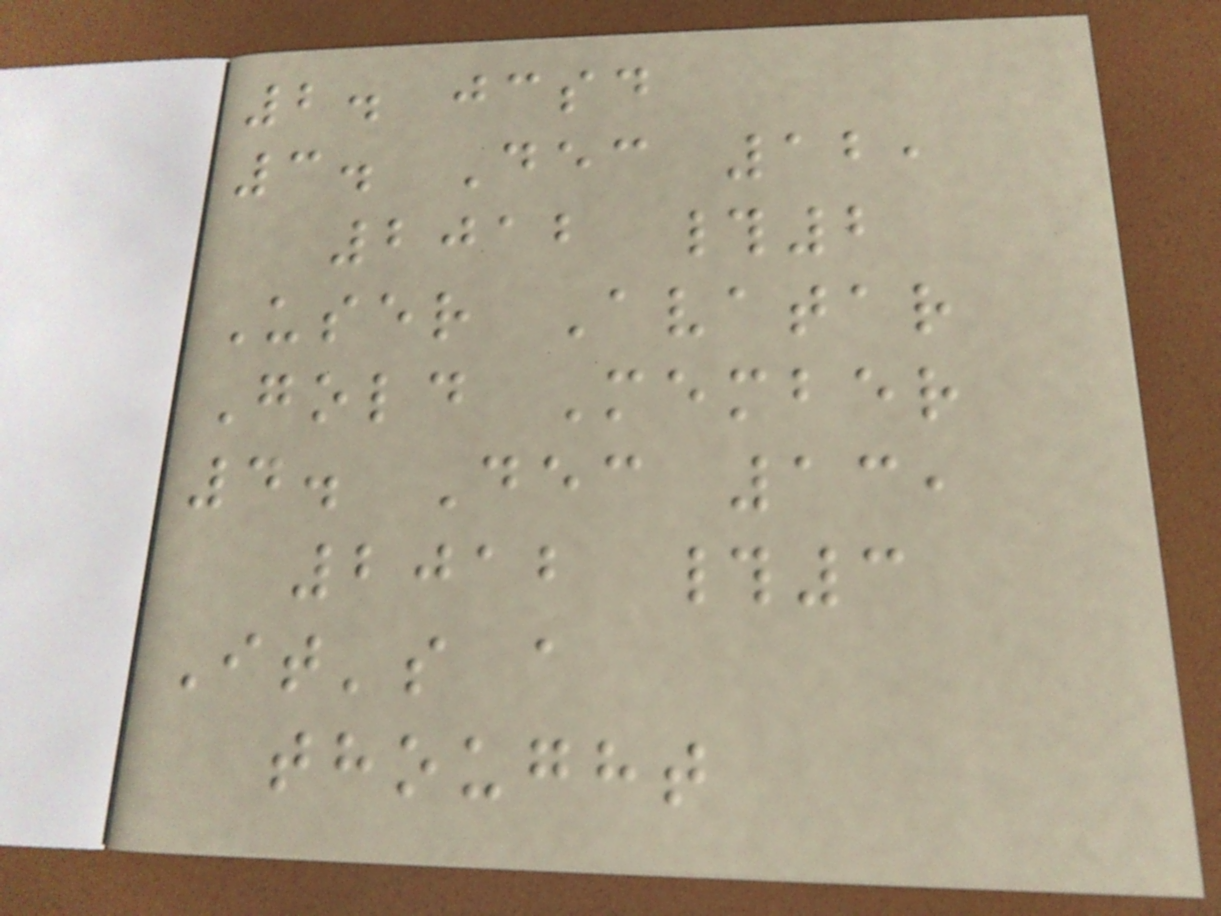2. jcsd
3. Dec 12,
2012 #2
User Avatar
Gold Member
4. Dec 13,
2012 #3
It's a
thought
